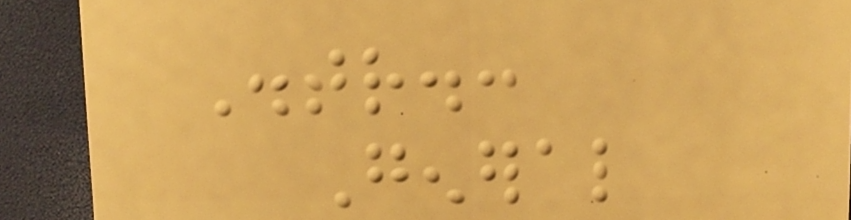Distr.:
General
